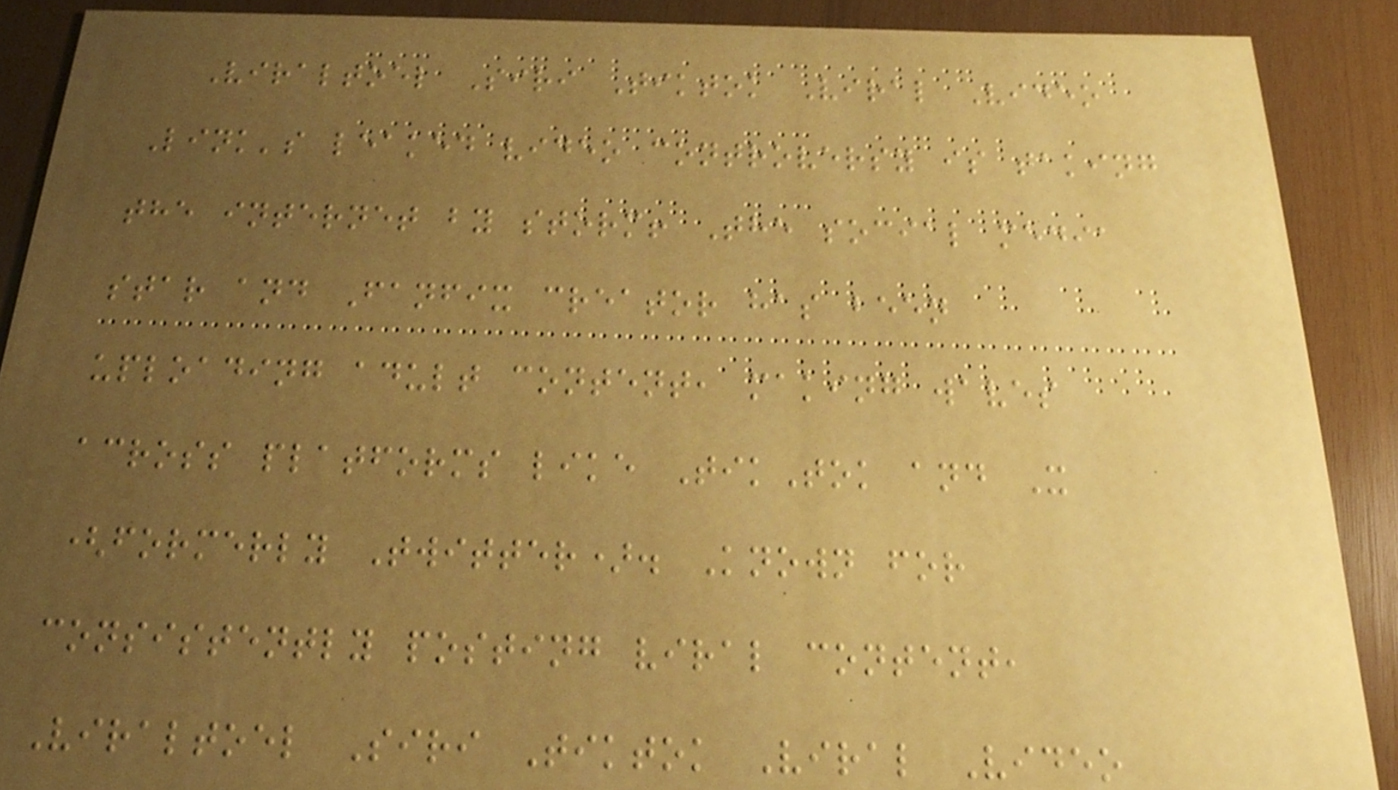Viraltoel Siri Tiktok Viral Video
Link's leaked video controversy is taking
the internet by storm! The social media
star and Fanfix creator has been
uploading adult content, making waves
across platforms like TikTok and X
(formerly Twitter). Known for
consistently posting viral content,
Viraltoel Siri Tiktok Viral Video
